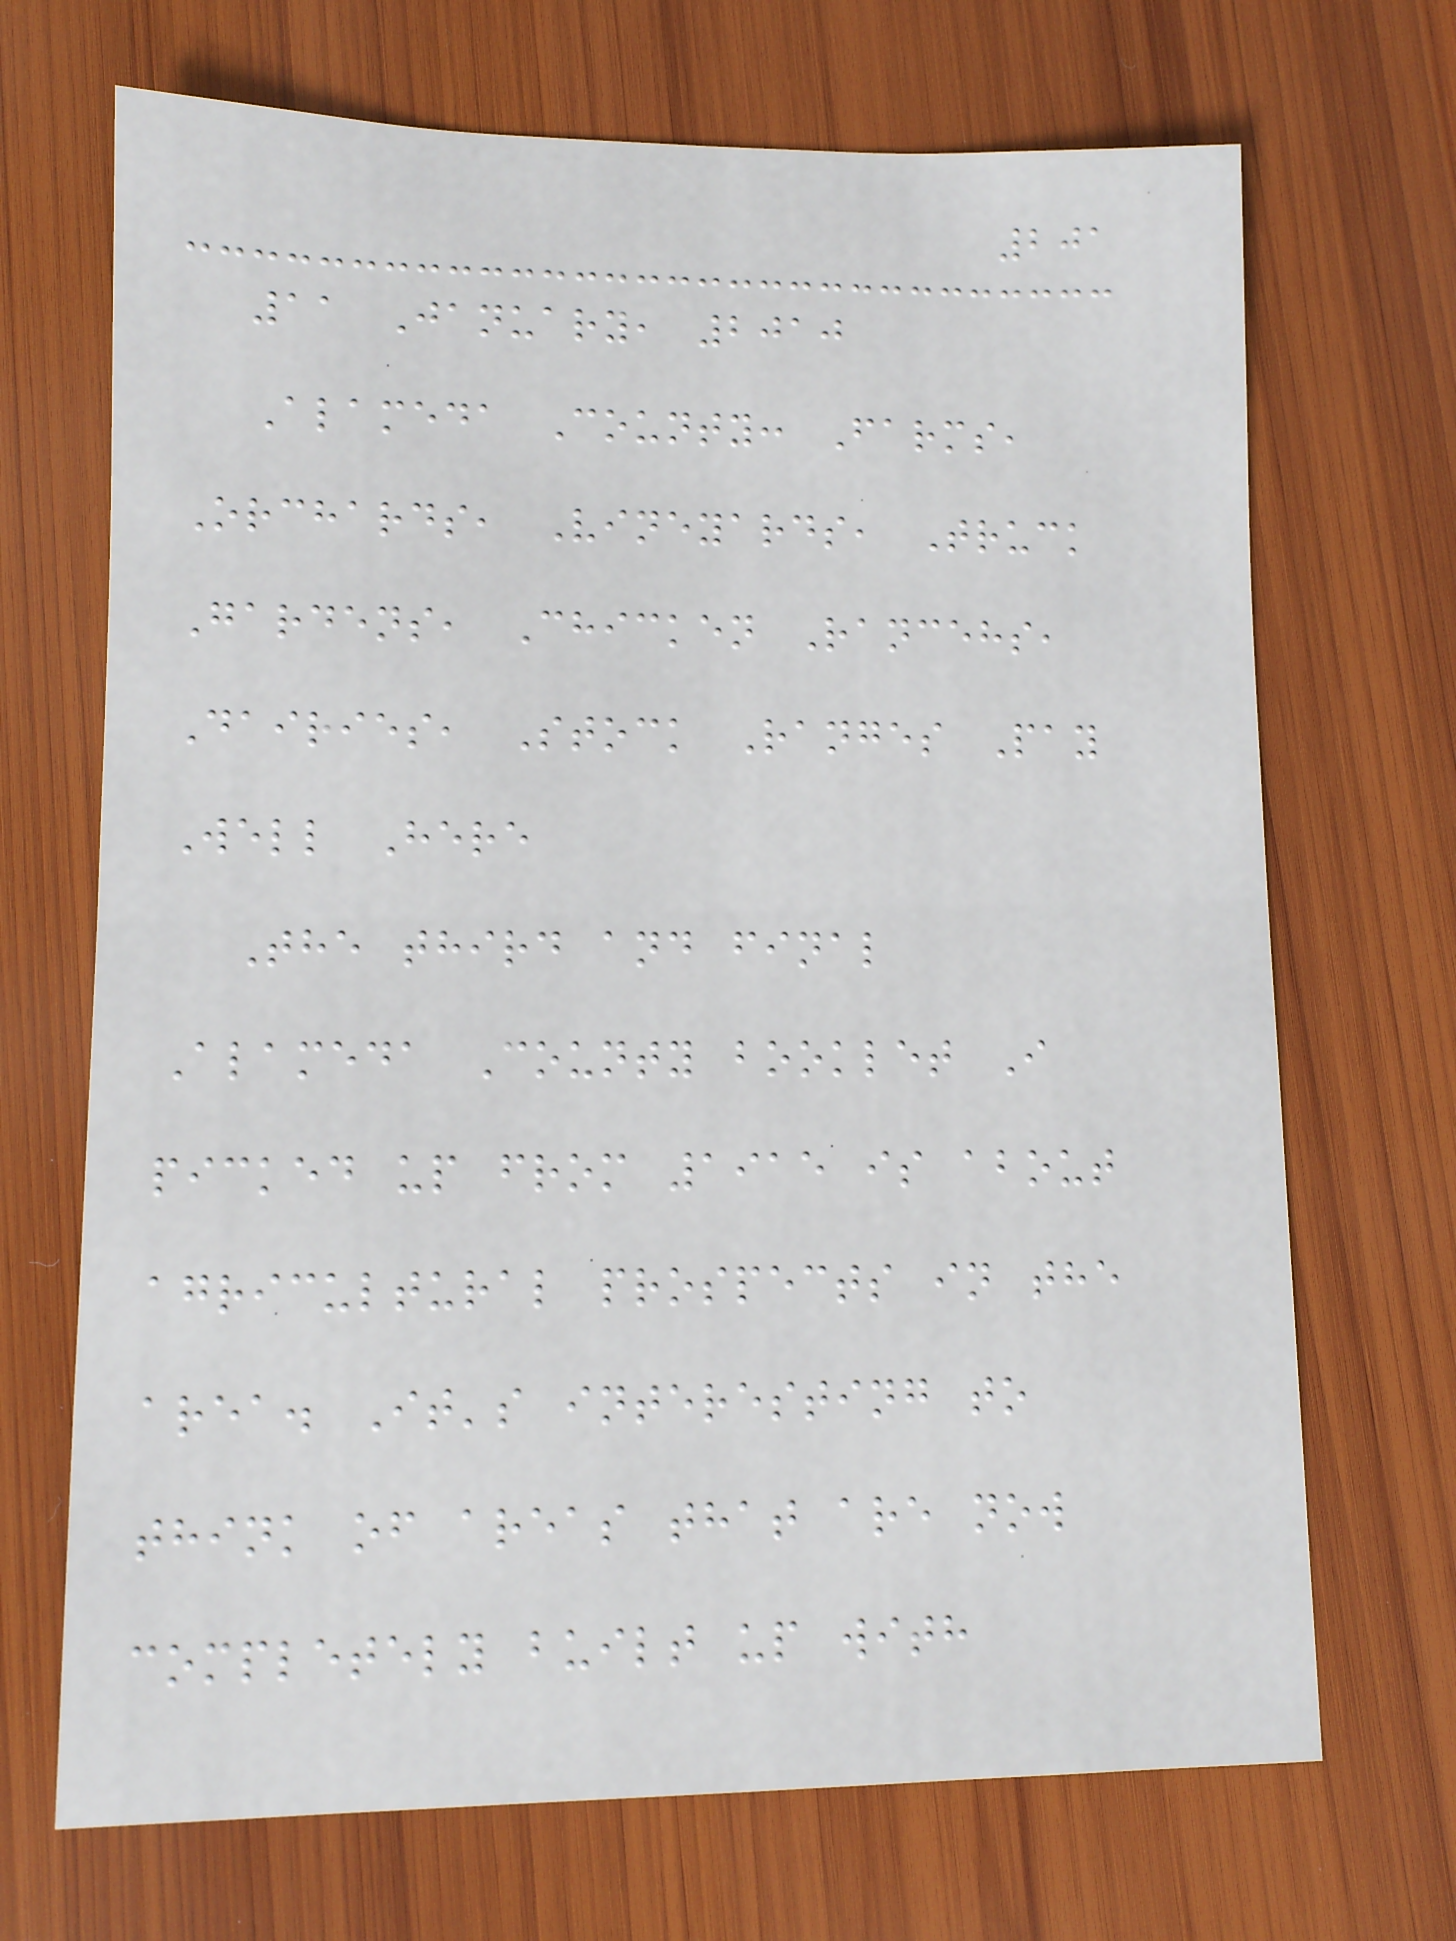201
11 January, 2010
Alameda County: Farms,
Orchards, Vineyards, Truck
Gardens, Chicken Rancehs,
Dairies, Stock Ranges Pay
Well Here
The third and final
Alameda County booklet I
picked up from 1915 is about
agricultural prospects in the
area. It's interesting to
think of areas that are now
completely built up with
